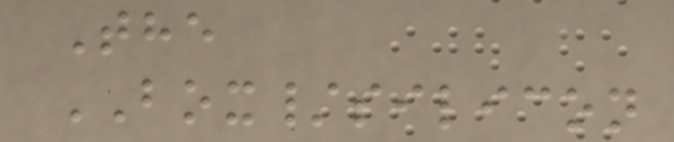The
BOX/silicon
